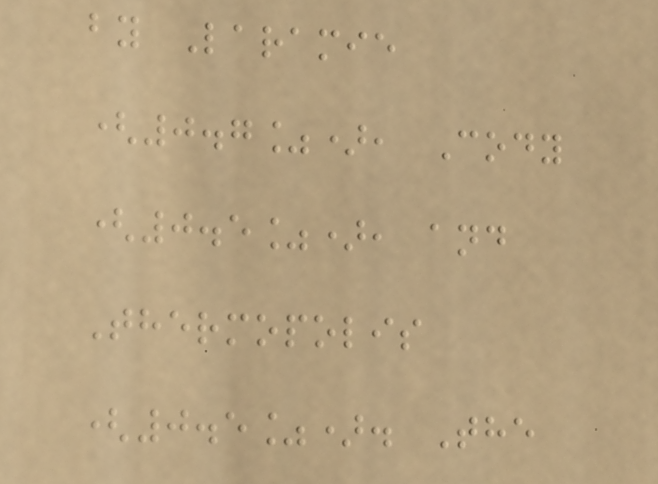by Laramie
(0.7%), Cody
(0.5%), and
Thermopolis
(0.5%). The
